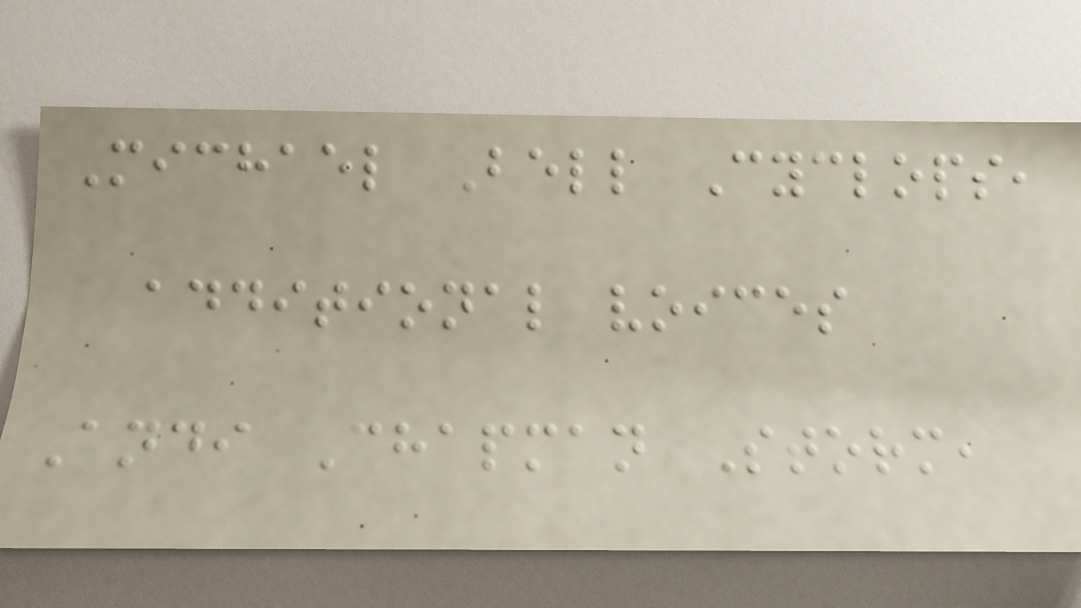Michael Bell Cyclops,
additional voices
Andi Chapman Storm,
